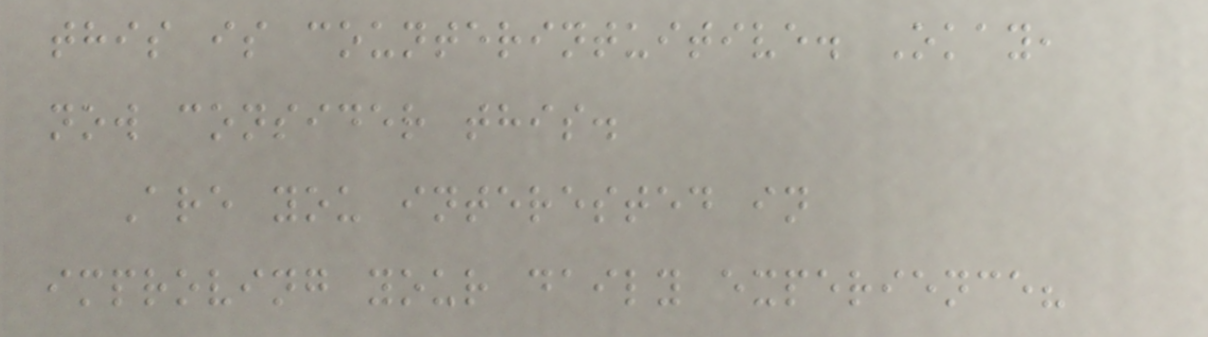this is counterintuitive. Okay,
now consider this.
Are you interested in
improving your daily experience?
